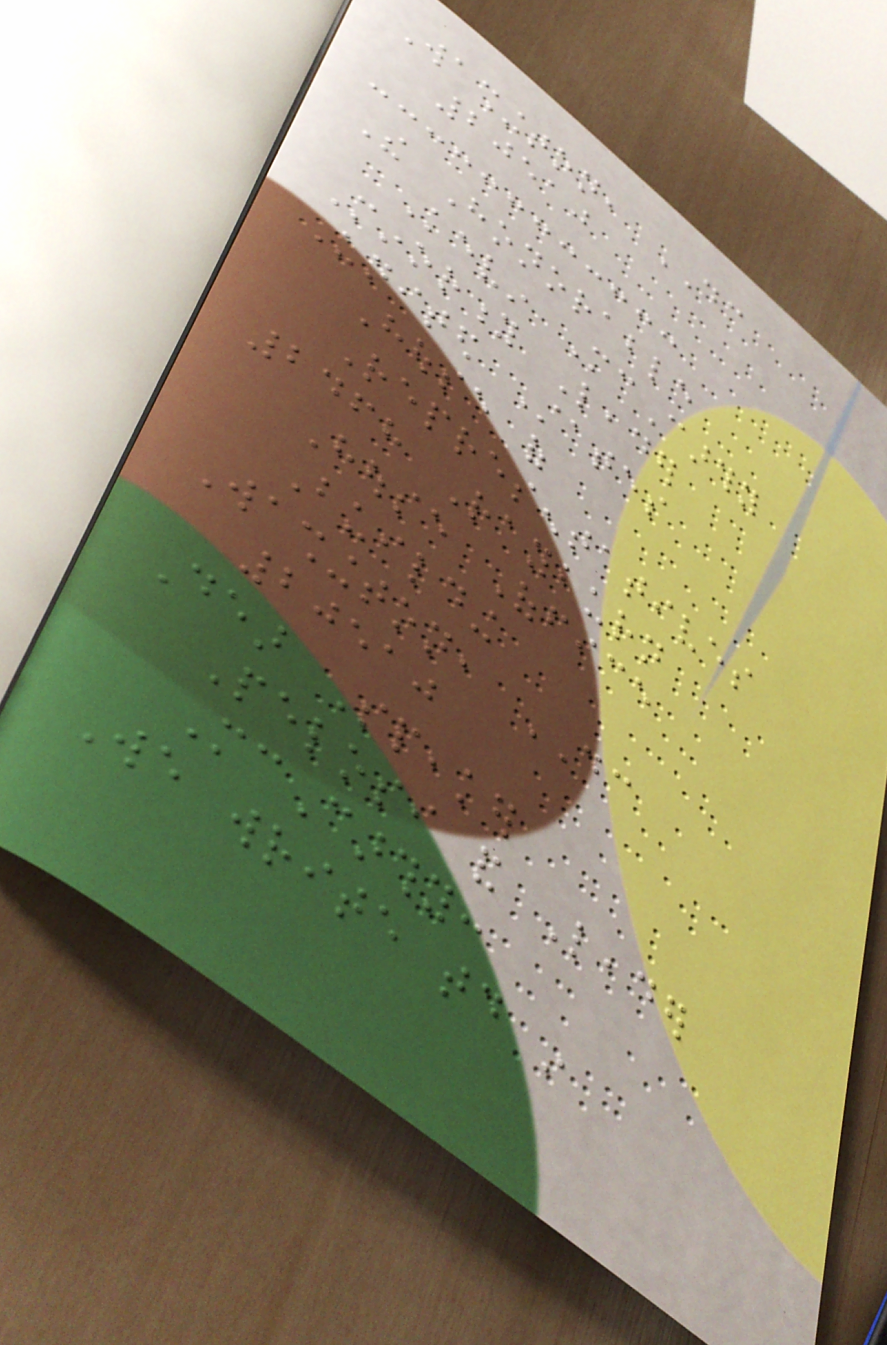Washington, DC
20510
The Honorable
Kevin McCarthy
Minority Leader
United States
House of
Representatives
2468 Rayburn
House Office
Building
Washington, DC
20510
Dear Speaker
Pelosi and Leader
McCarthy:
We write today in
